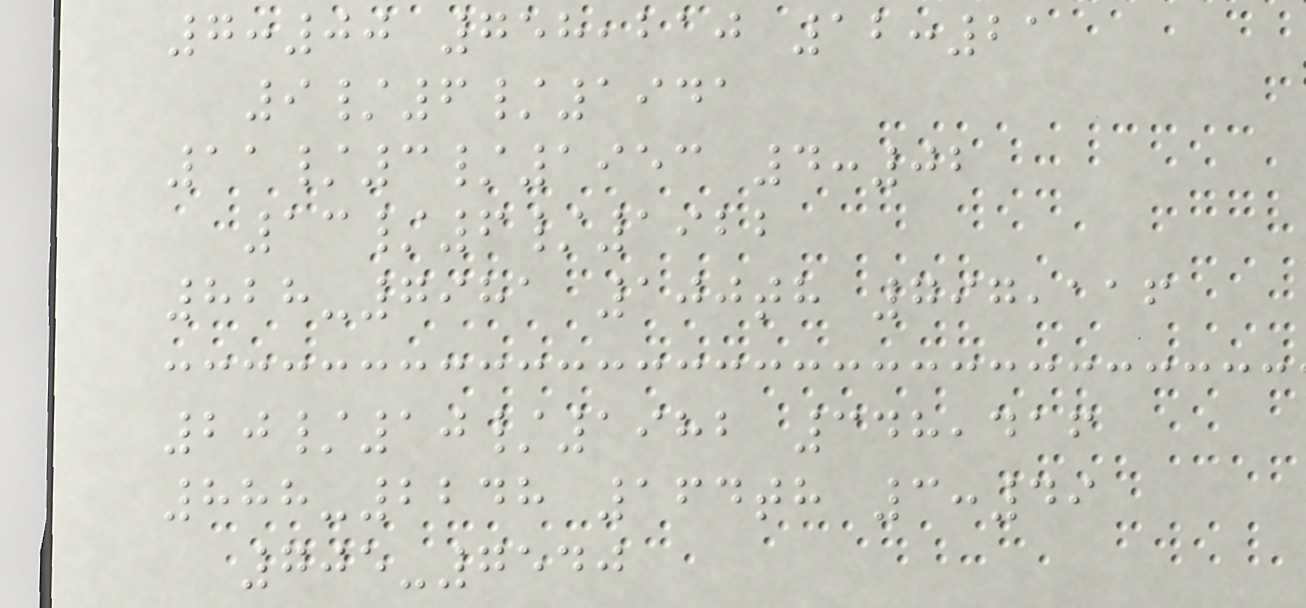7:00 758,210 12:21
9/6/1941
11/3/1953 4:02
13/6/1922
828-7981 100th 797,116
20/10/1982 348,416
888-2248 164th 3:49
705-7540
